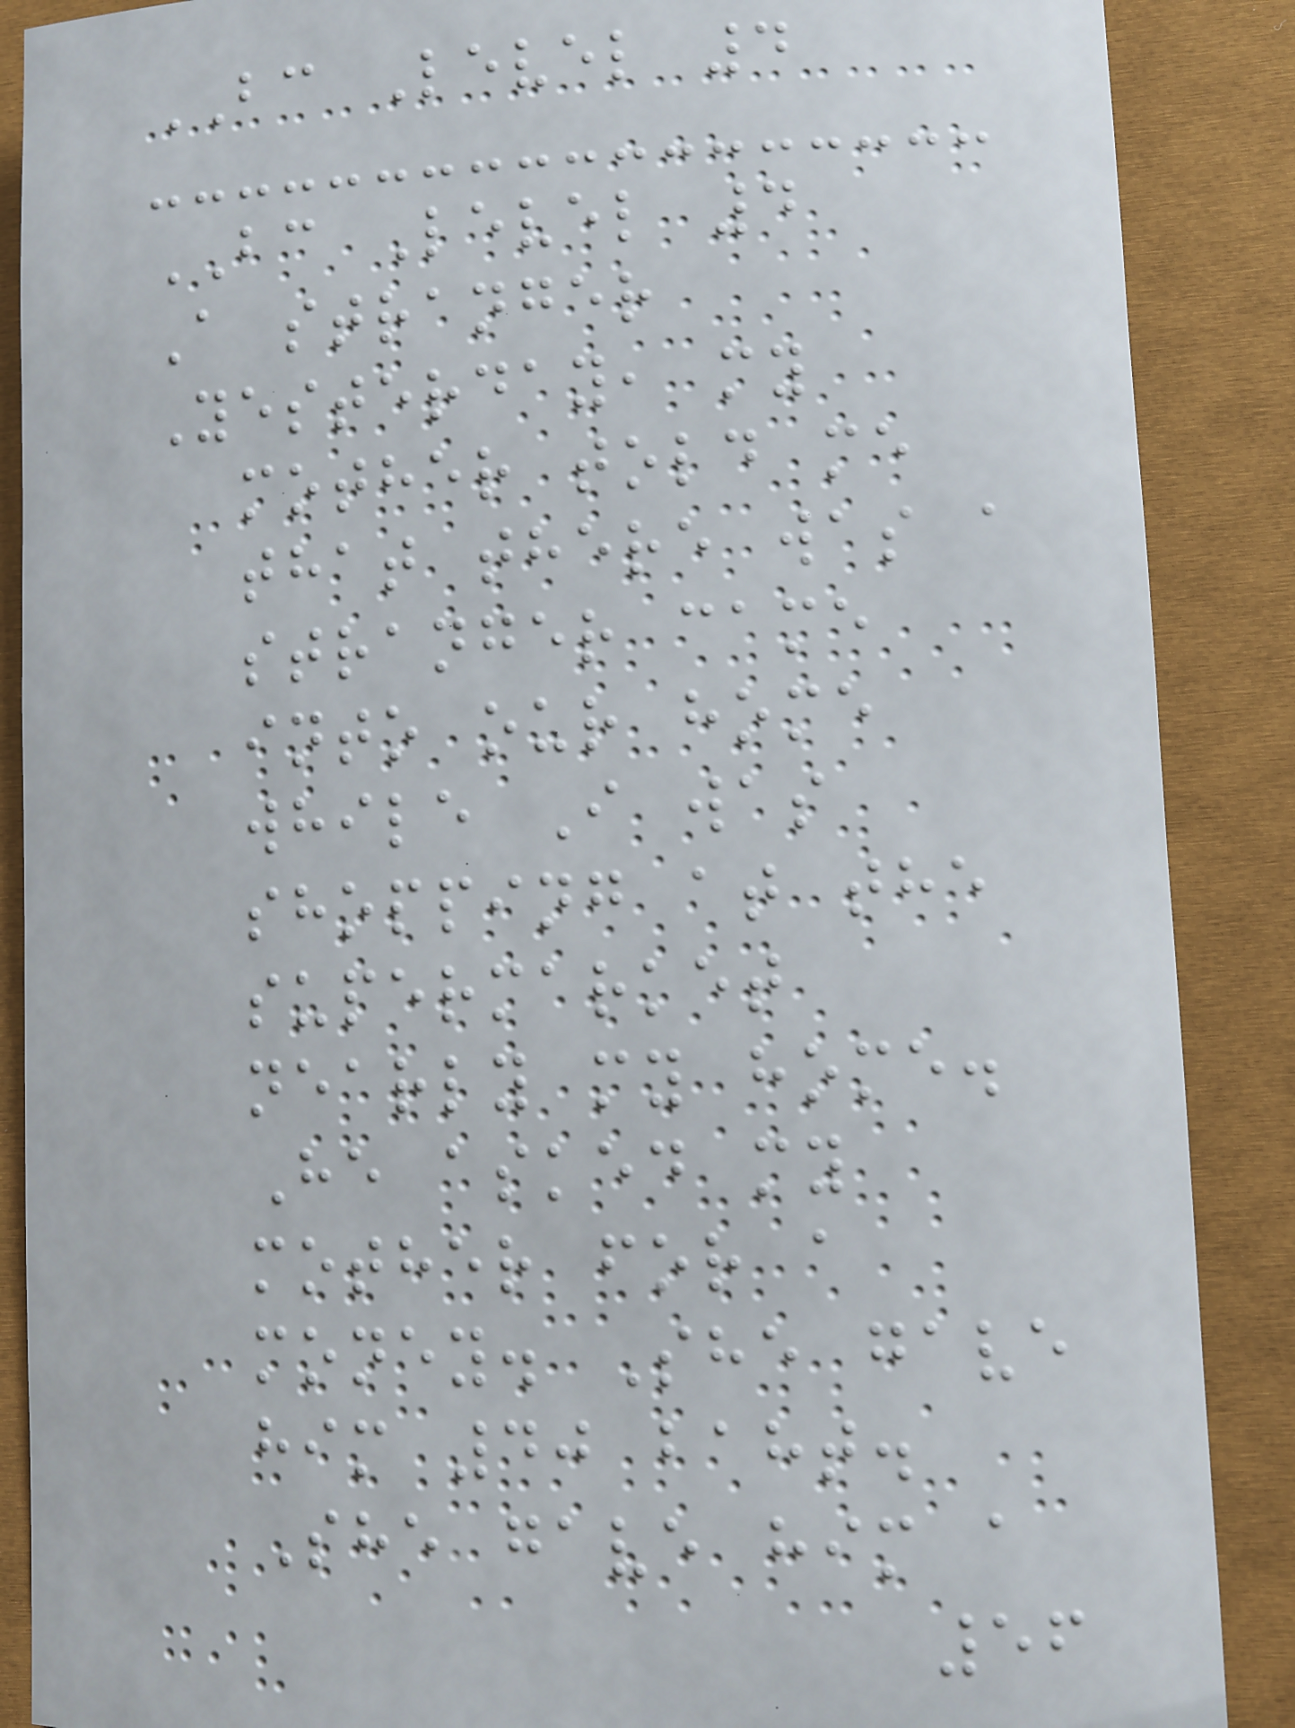BC Level 4
BC Level 4
A stranger
Yesterday, my
mother told me
that there was a
stranger came
into our home
while I was
shopping at the
supermarket
nearly my home.
He asked my
mother for a
money. She gave
him 40 baht.
She gave him a
56
